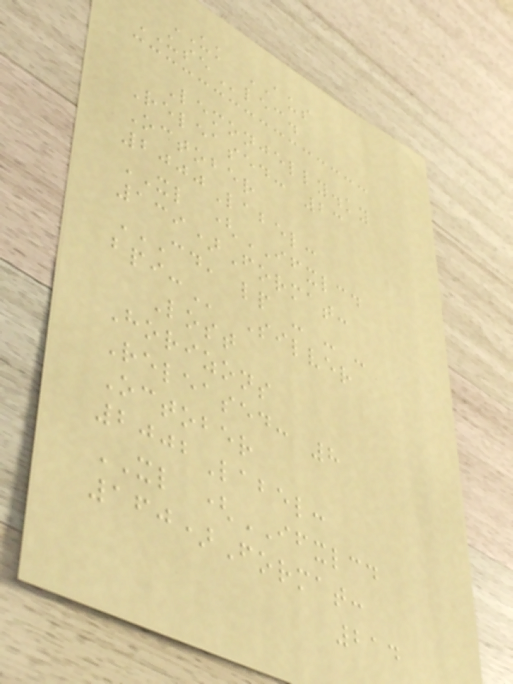UK AUS
USElec.
Lemonjelly.ky
Released: 23
October
2000Label:
XL (IFXLCD
139)Format:
CD, LP - - -
BPI: Silver
Lost
Horizons
Released: 8
October
2002Label:
XL (IFXLCD
160)Format:
214
